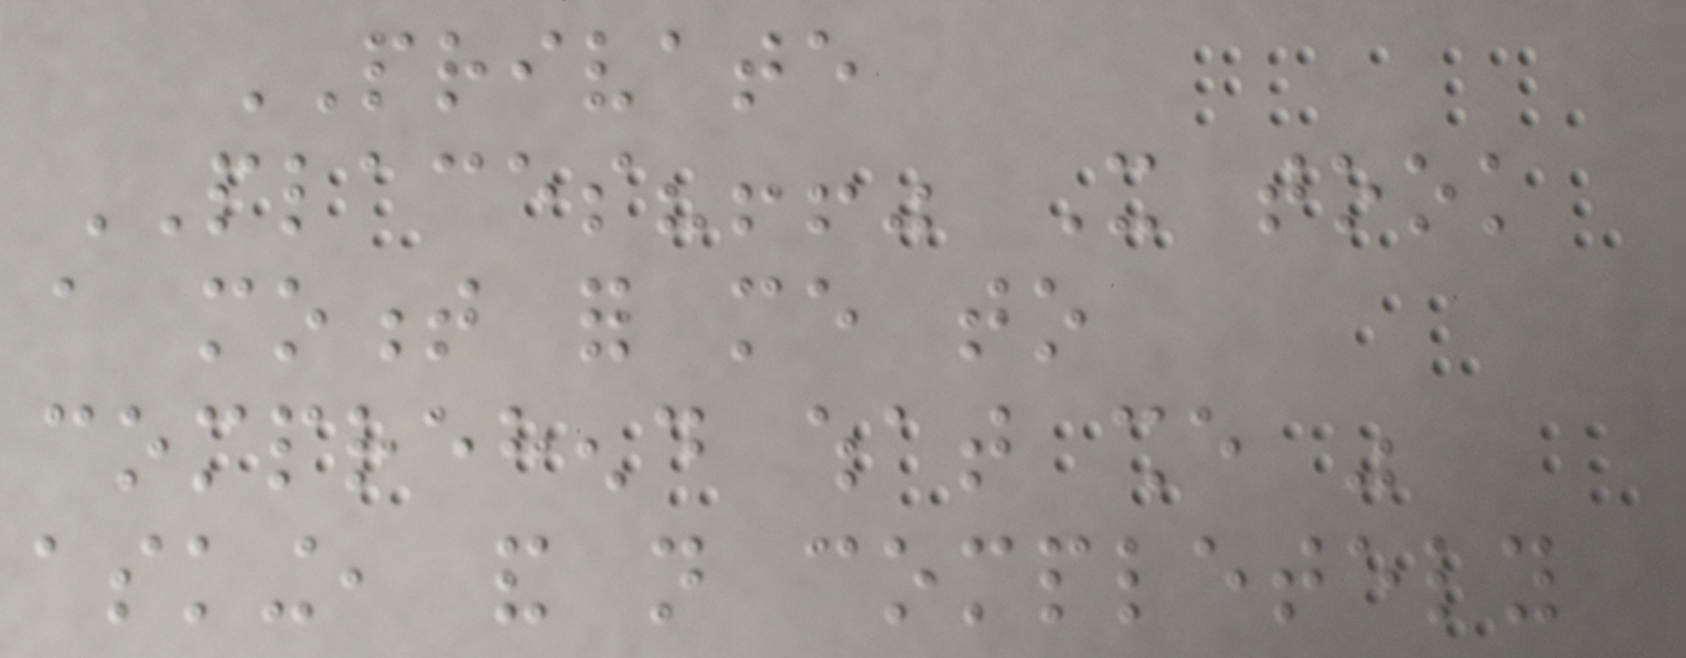PRIVATE
PLACES?!!" It took
a moment for me to
comprehend what she was
asking, and not completely
